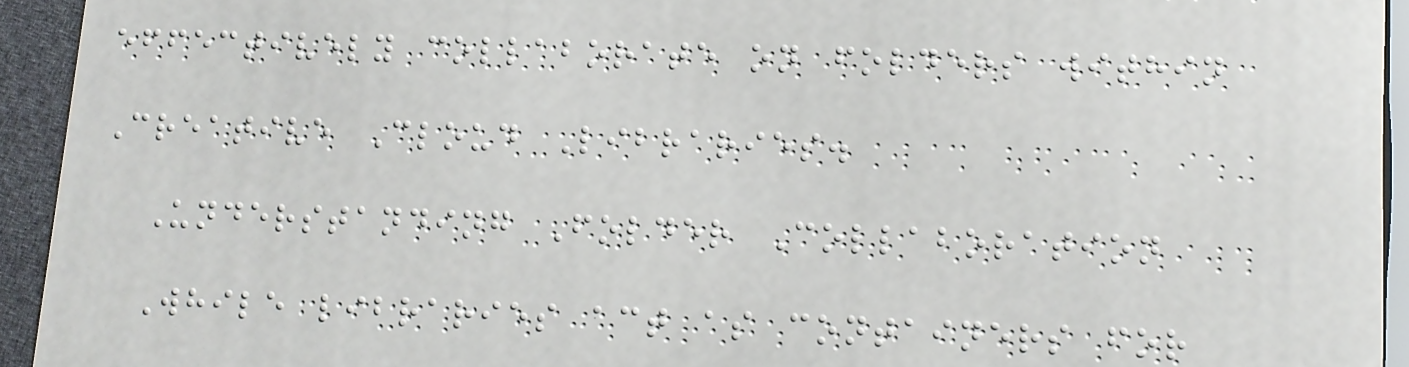effectively collaborate on folders within
Creative Cloud Libraries.
Understanding Folder Collaboration
While libraries act as containers for
